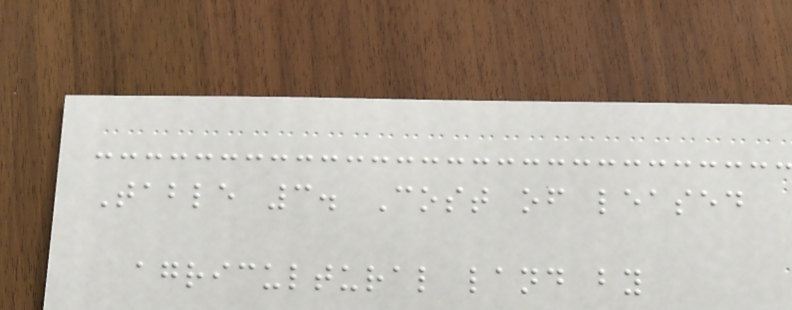Table 3. Cost of leased
agricultural land by
